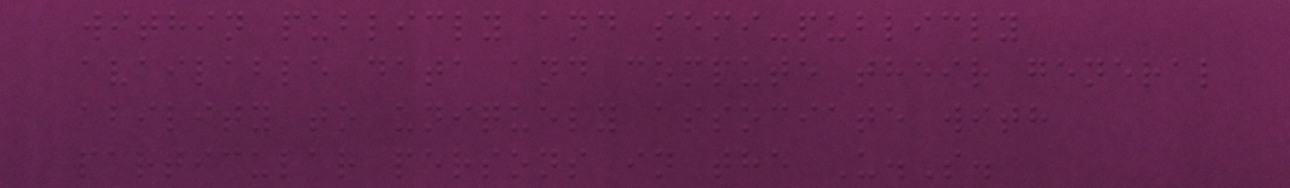within publicly and semi-publicly
available data and compute their general
ability to uniquely associate with
particular persons in the U.S.
